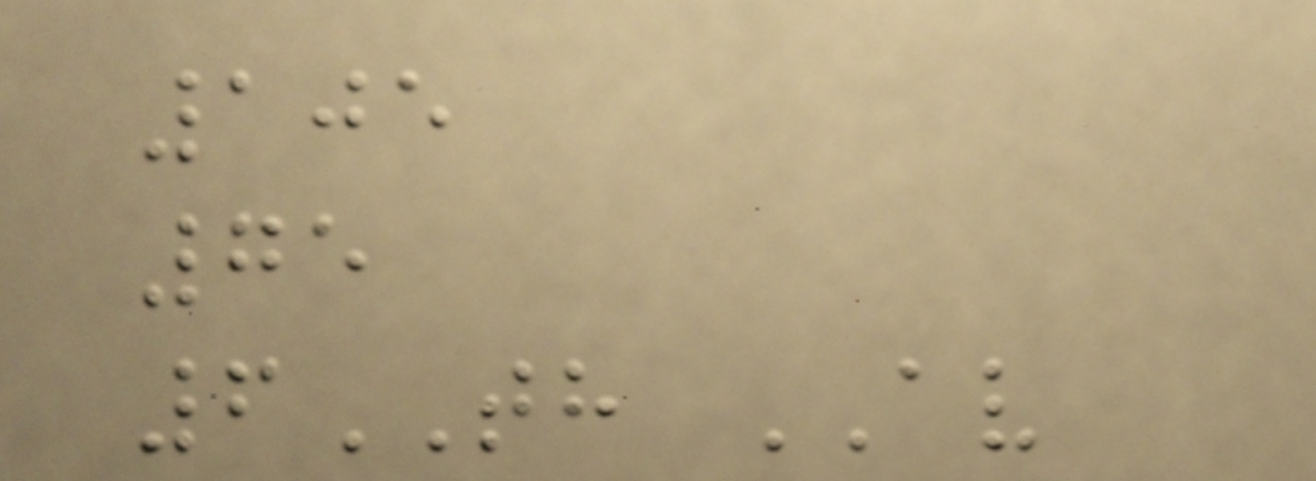105
75
6TH AV
